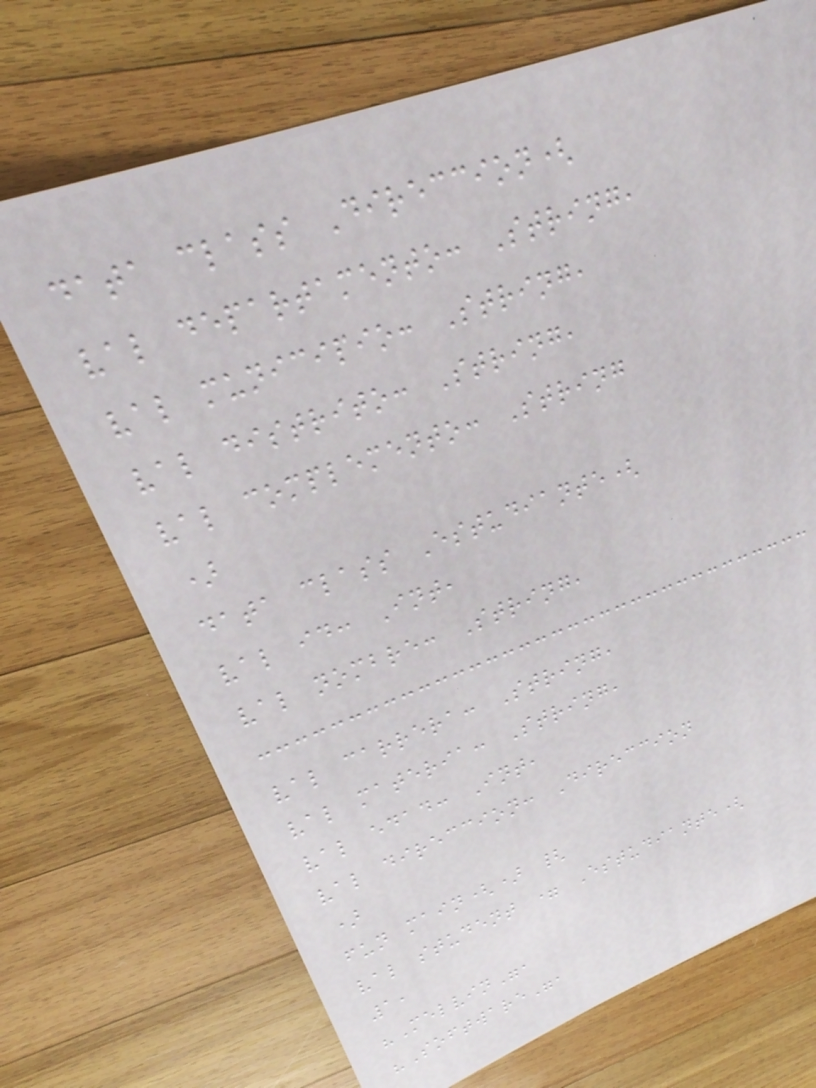data class Direccion(
val departamento: String,
val municipio: String,
val distrito: String,
val complemento: String
)
data class Estudiante(
val id: Int,
val nombre: String,
val carrera: String,
val materia: String,
val edad: Int,
val direccion: Direccion
)
fun main() {
val student = Estudiante(
1,
"Melvin",
"Software",
